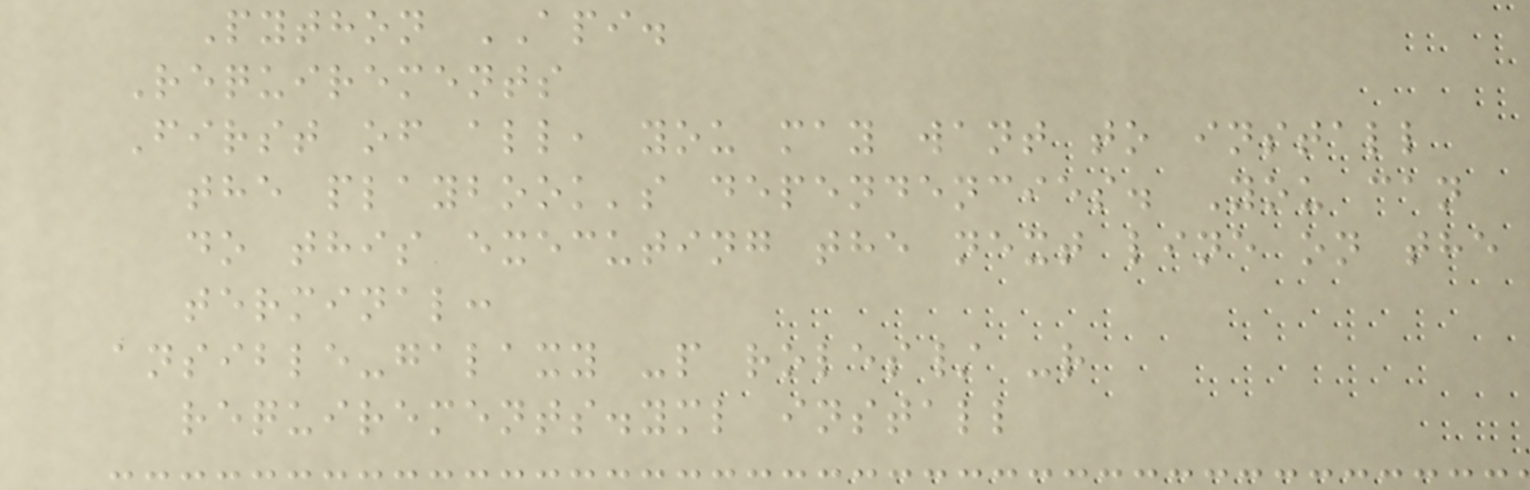Python API.
Requirements
First of all, you may want to install
the playbook's dependencies. You can
do this executing the next line on the
terminal:
ansible-galaxy -p roles/ -r
requirements.yml install
